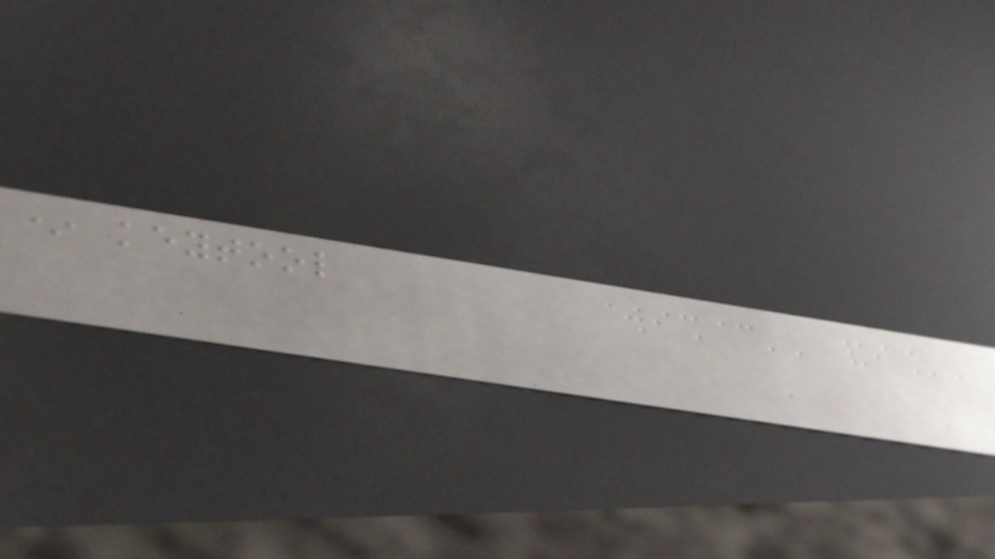* keytool
